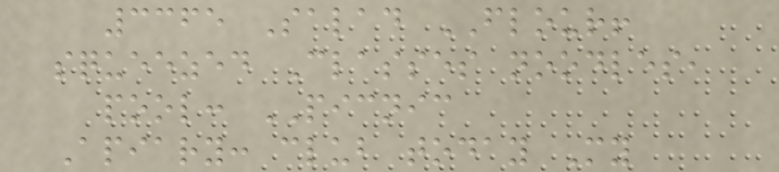3365 Salad FLOUR!
squeezed Classes noodles,
pool: PICNIC
Apiary: club today My
